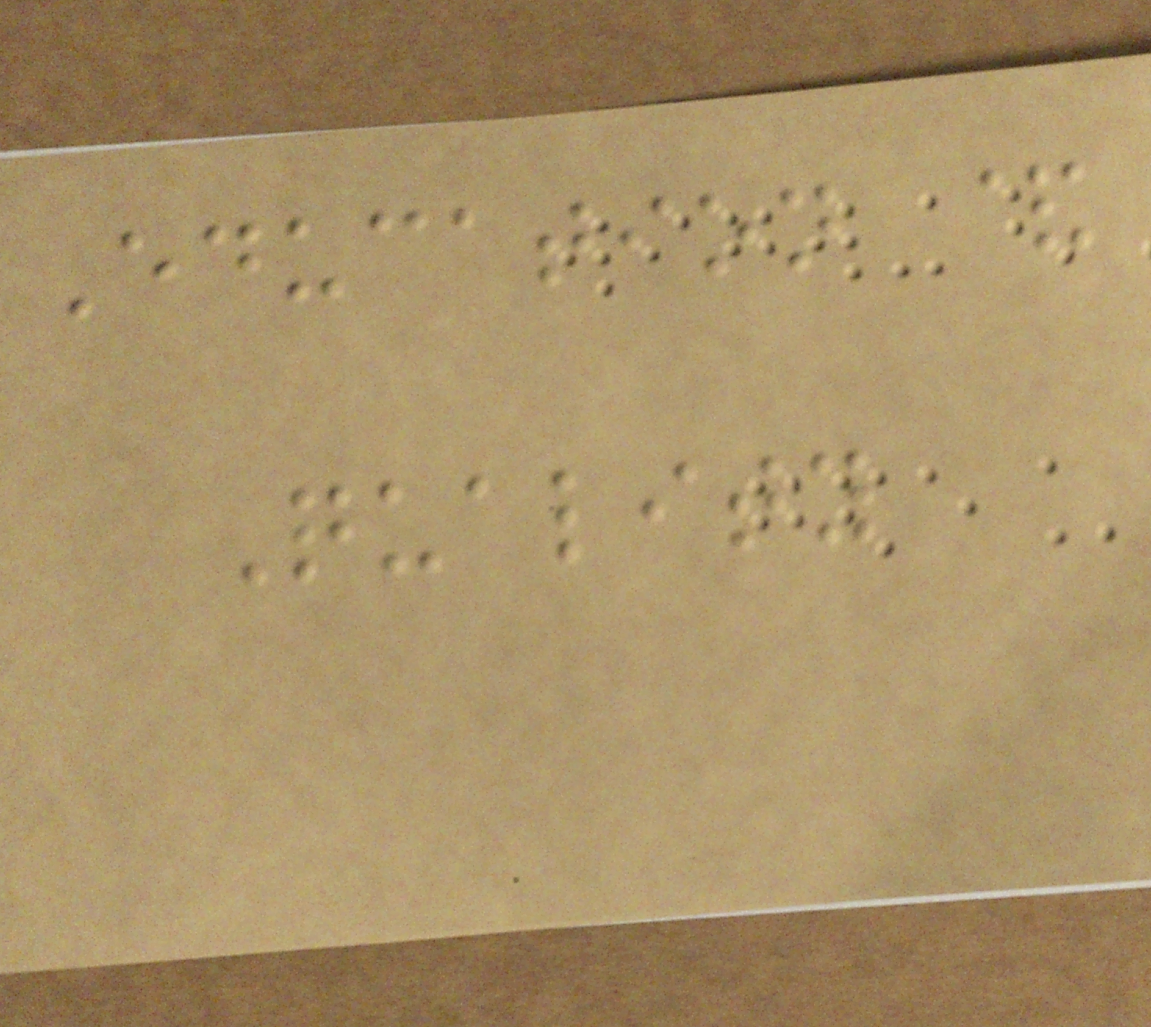Education &
Quality
